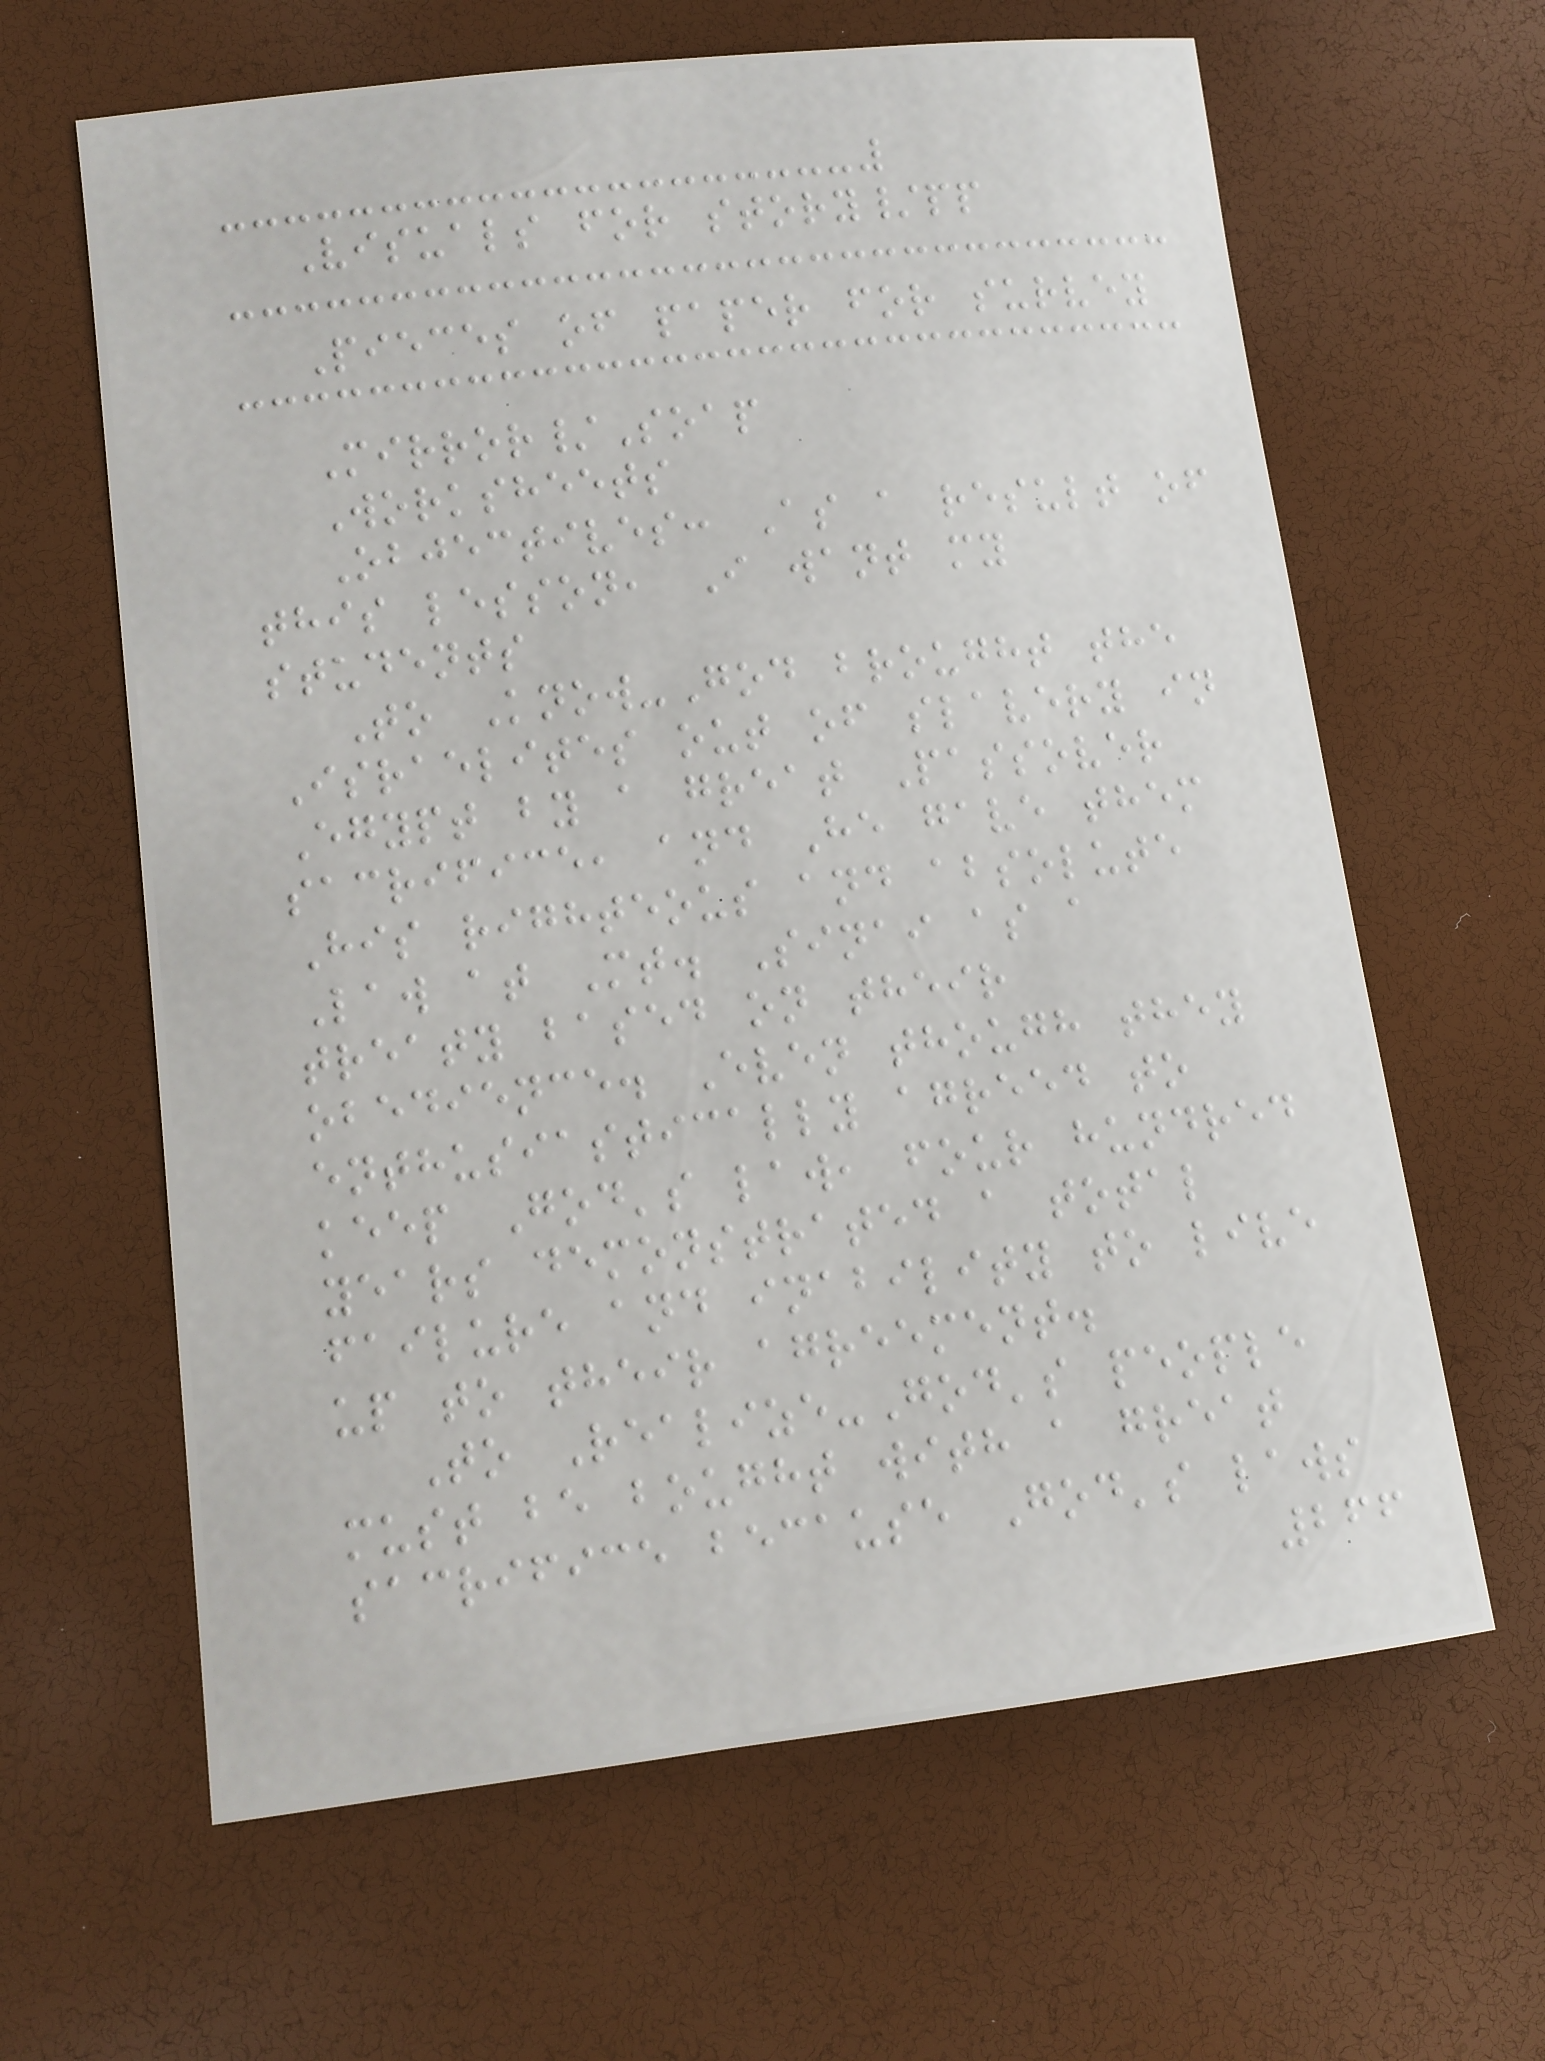Visuals for story/pp
Pieces of paper for survey
Mirror/Soap
Worksheets
Objectives: As a result of
this lesson, I want my
students
To Know-God brought the
Israelites out of slavery in
Egypt by a great Passover
sacrifice, and He gave them
His righteous and absolute
Law at Mt. Sinai as a
treaty based on their
obedience. Even though they
enthusiastically agreed to
keep God's law, four hundred
years demonstrated a total
failure and inability to live
up to their agreement.
To Realize-God's people
must be bought with a great
sacrifice because God's laws
266
